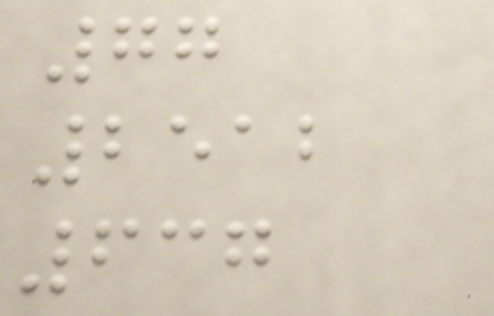77
2512
637
